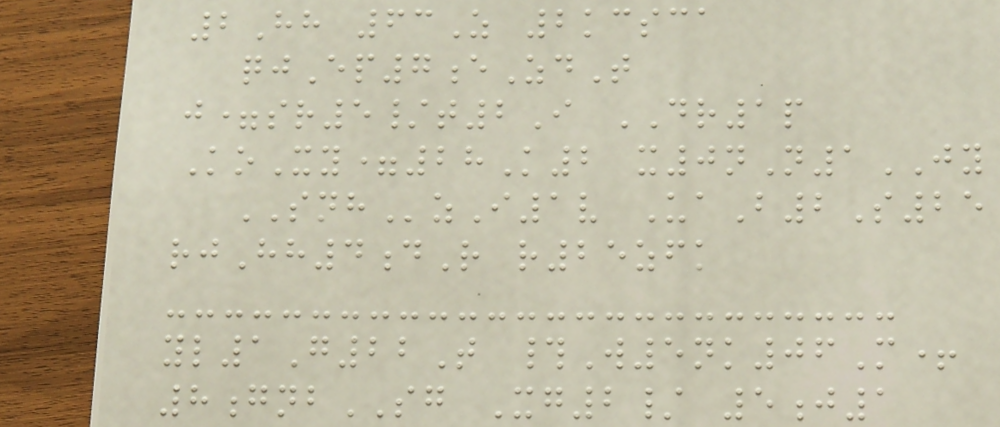2Hh 63Z 2kcsca
qjEp7eZdT
j=sr5/t2I DR1p
KoXy=28K2 x0nN1JY
SNHzI1v UaB2S25
rjHh4dR r25zfk
yl1G22T #W5nk06M+
8gnbSG Xg2/ 5j1
